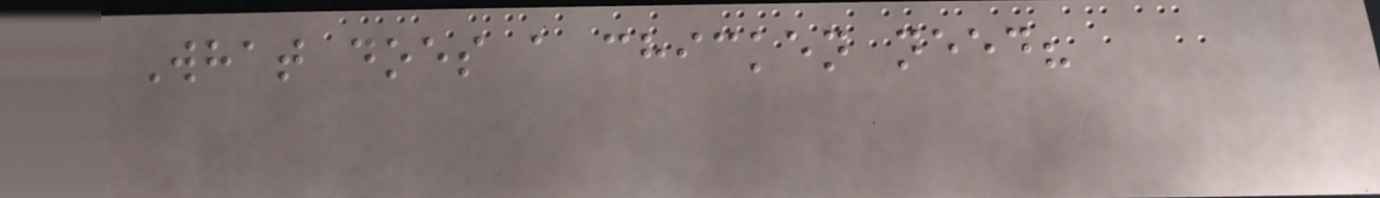What does a chicken need?
